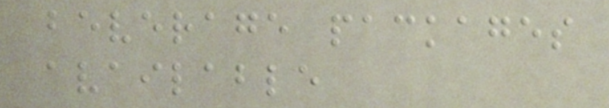beverage packages
available
